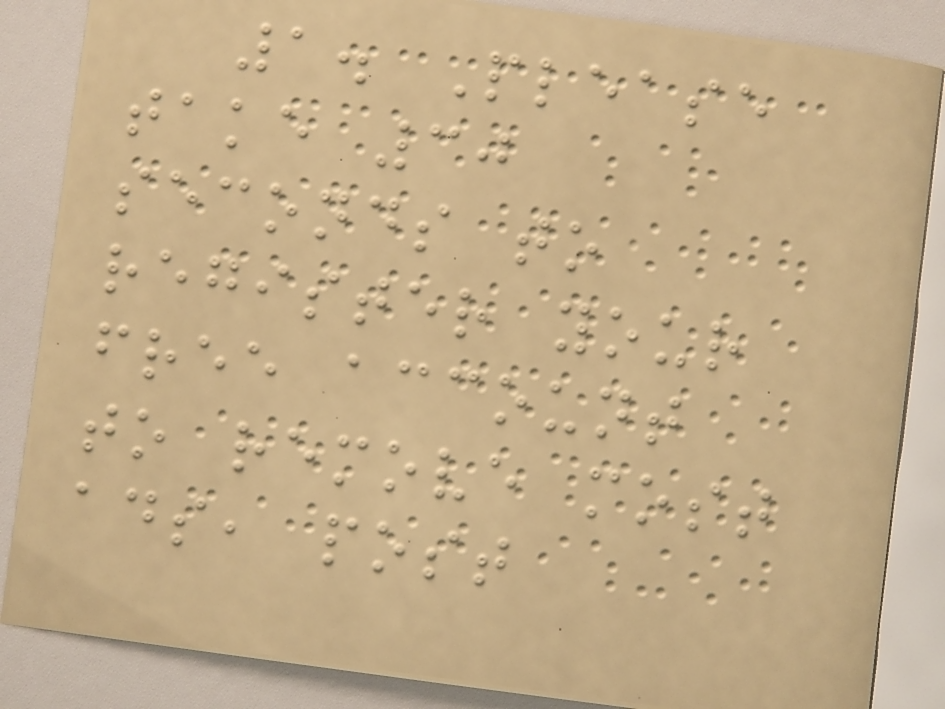1. Please
take 30
seconds to
register your
free account
to remove most
ads, post
